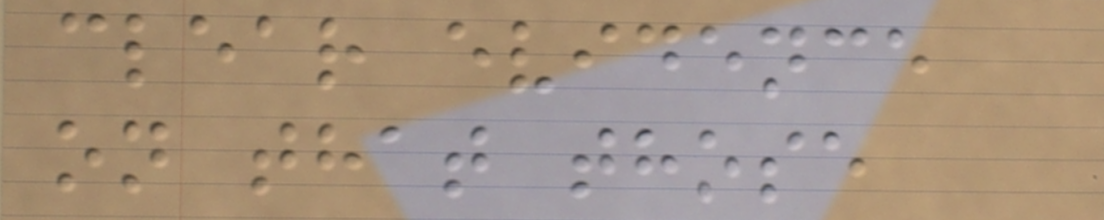clear evidence
on that those
